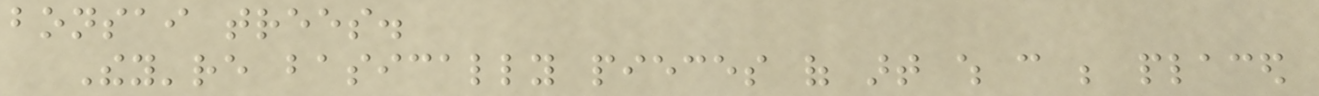bonsai trees.
They're basically pieces of art which can be placed
